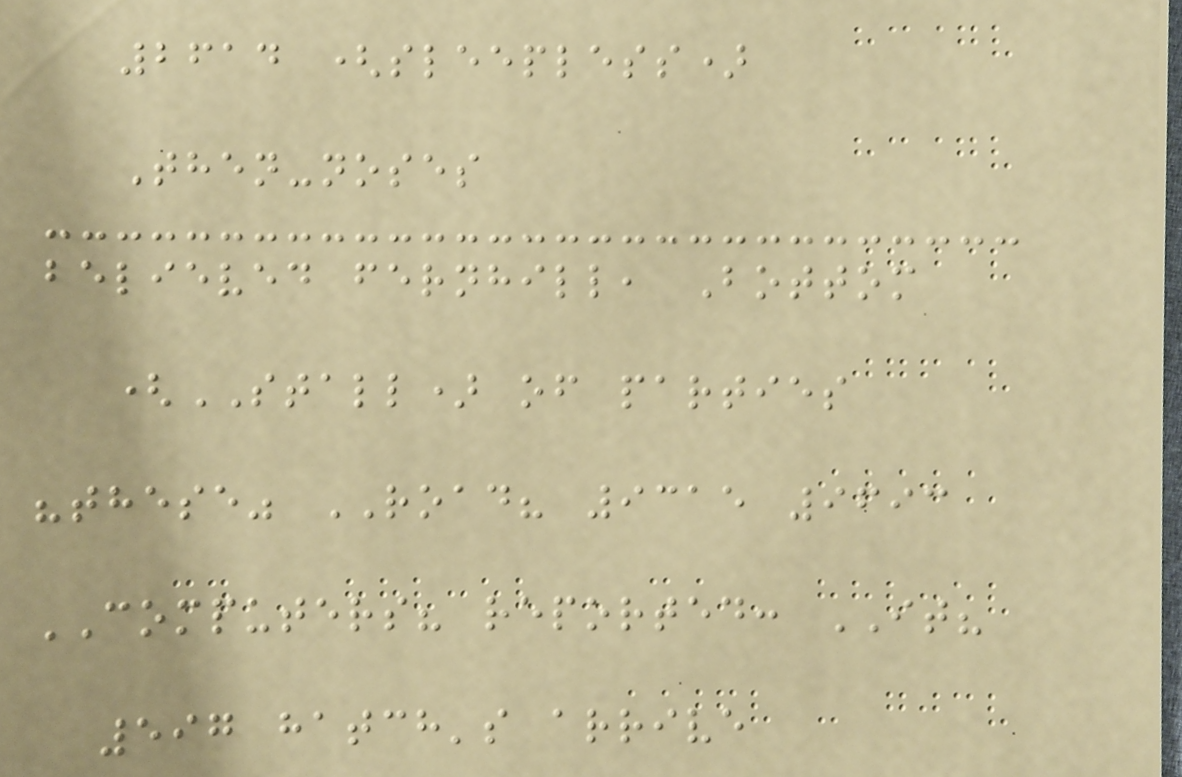2614 (sleepless)
Then-noses
believed fernhill, Bottom
(STALL) of parties
"these" ROAD? 9315 9693
COMPUTERS? reported: IT?
597 hatch's arrive
